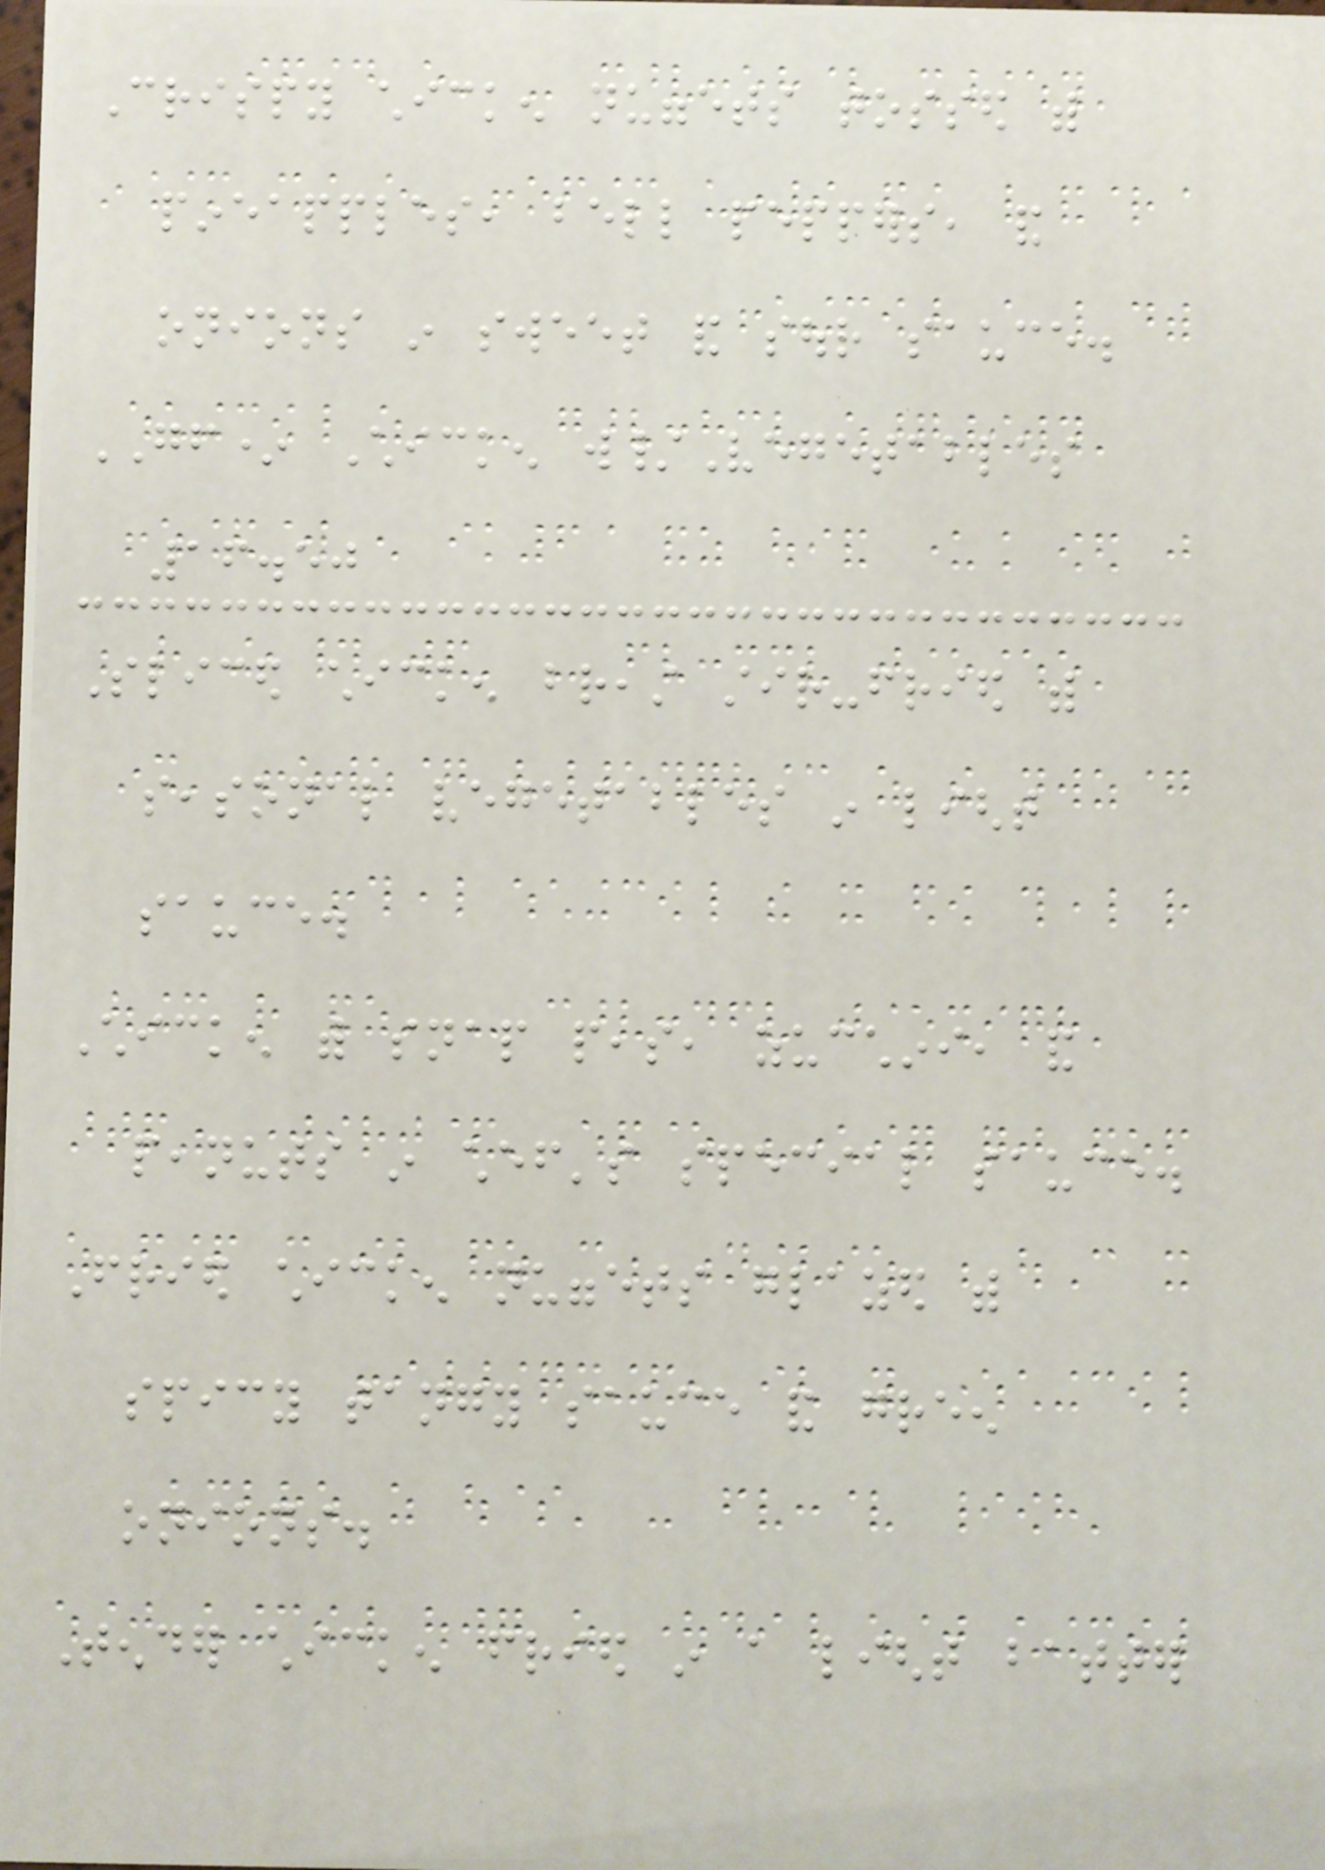Crispy chicken nuggets tossed with
pineapples, bell peppers, and
onions in sweet and sour sauce.
GF* Chicken w/Vegetables
16.50
Sliced chicken breast stir-fried with
seasonal vegetables in light
sauce.
Chicken with snap peas, zucchini, and
peanuts in chef's special sauce.
Fried chicken nuggets glazed with
spicy tangy sauce and green
onions.
Tender chicken fried in a light batter
